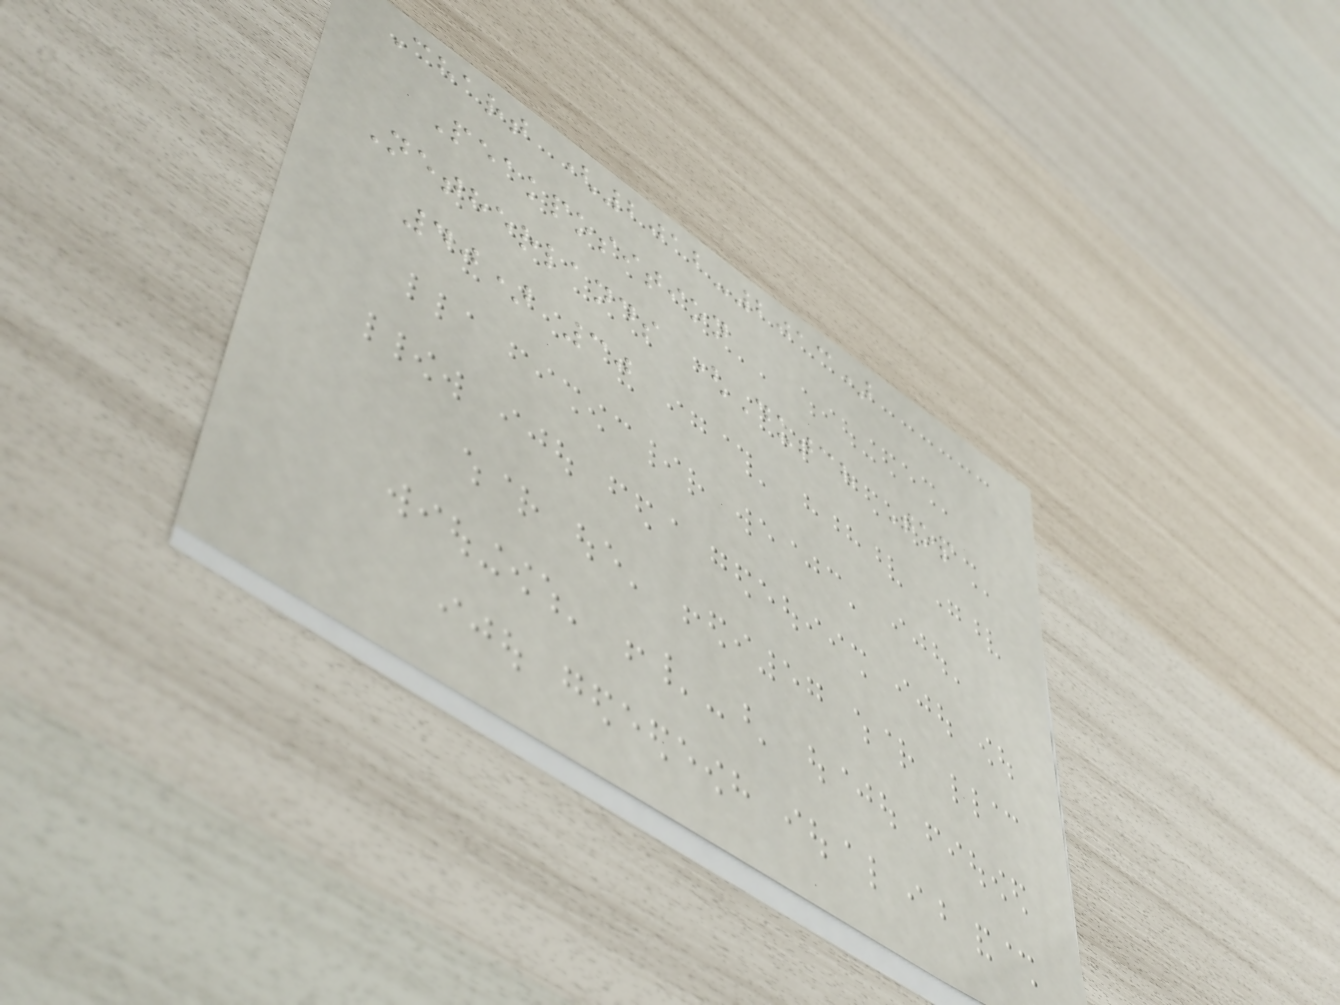Chart (2012-2013)
Peakposition
Netherlands (Dutch Top
40) 30
